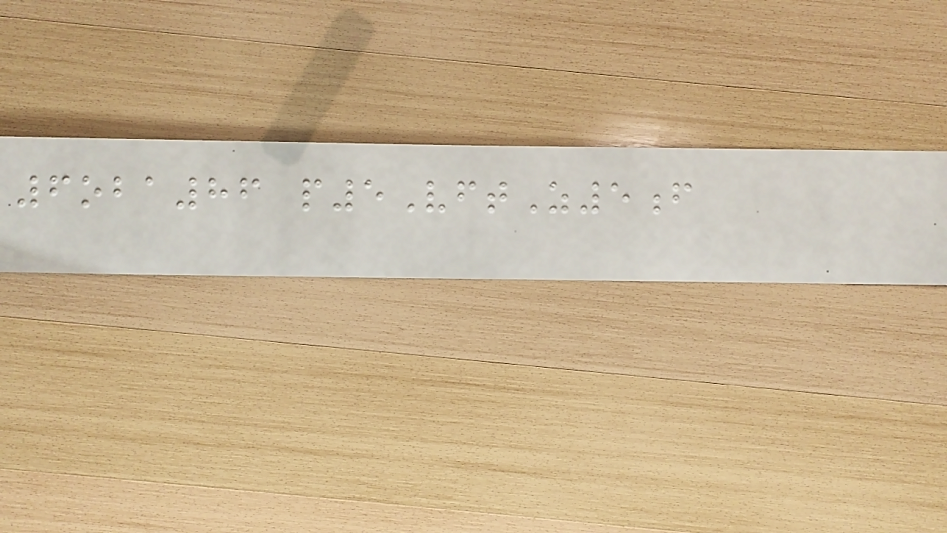6oba86 p5VftZ5f
